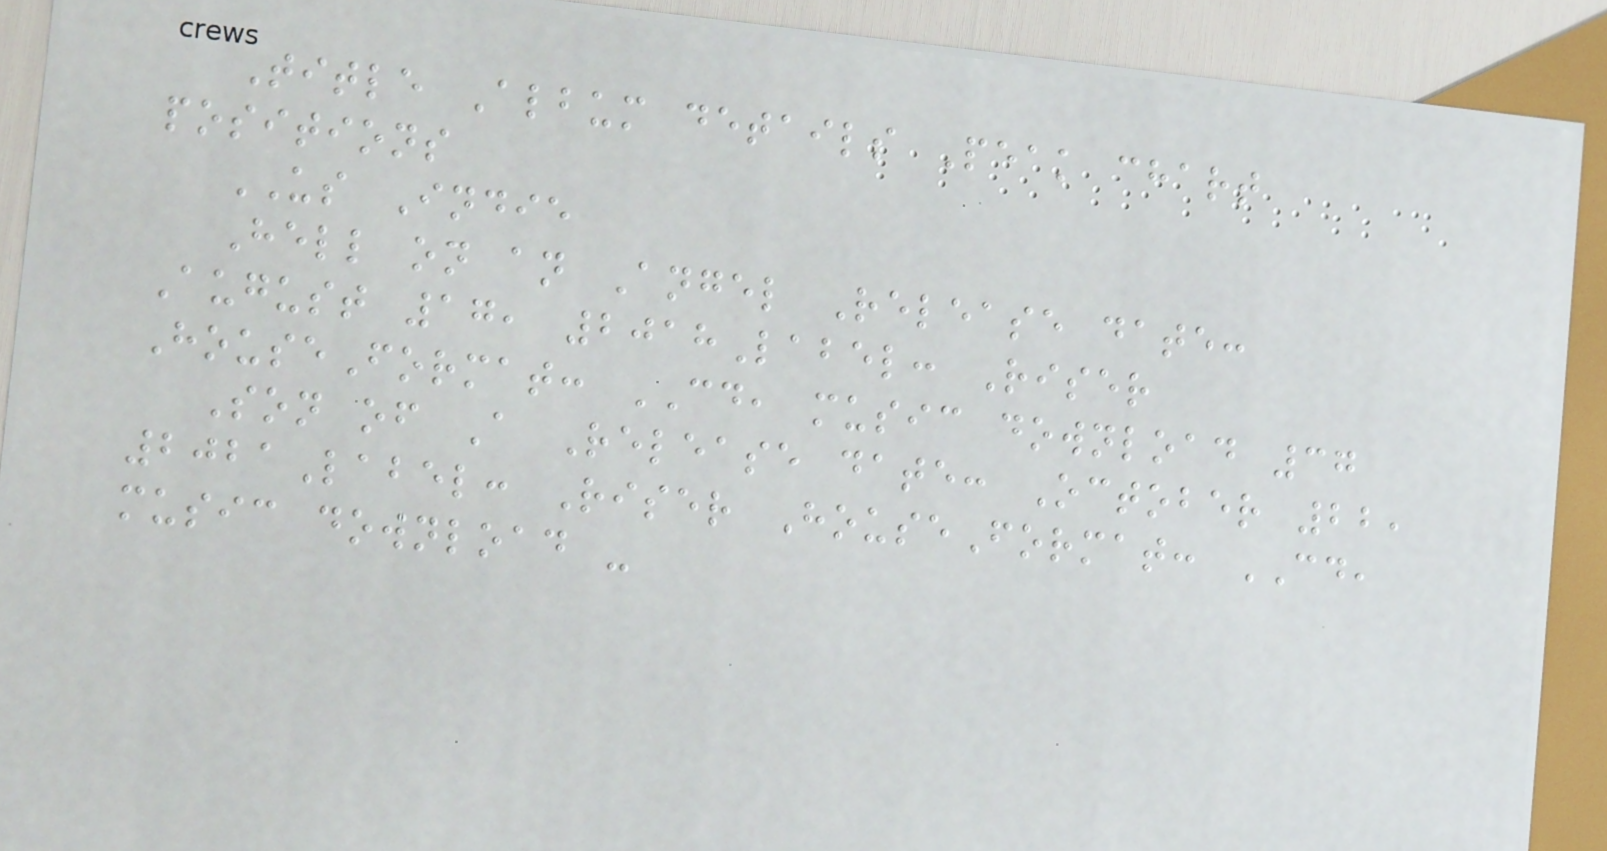Title Album details Peak chart
positions
US Indie
Hell on an Angel Release date:
August 17, 2018Label: Riser
HouseFormat: CD, music download 37
Son of A Release date: October 22,
2021Label: Riser HouseFormat: CD,
music download -
